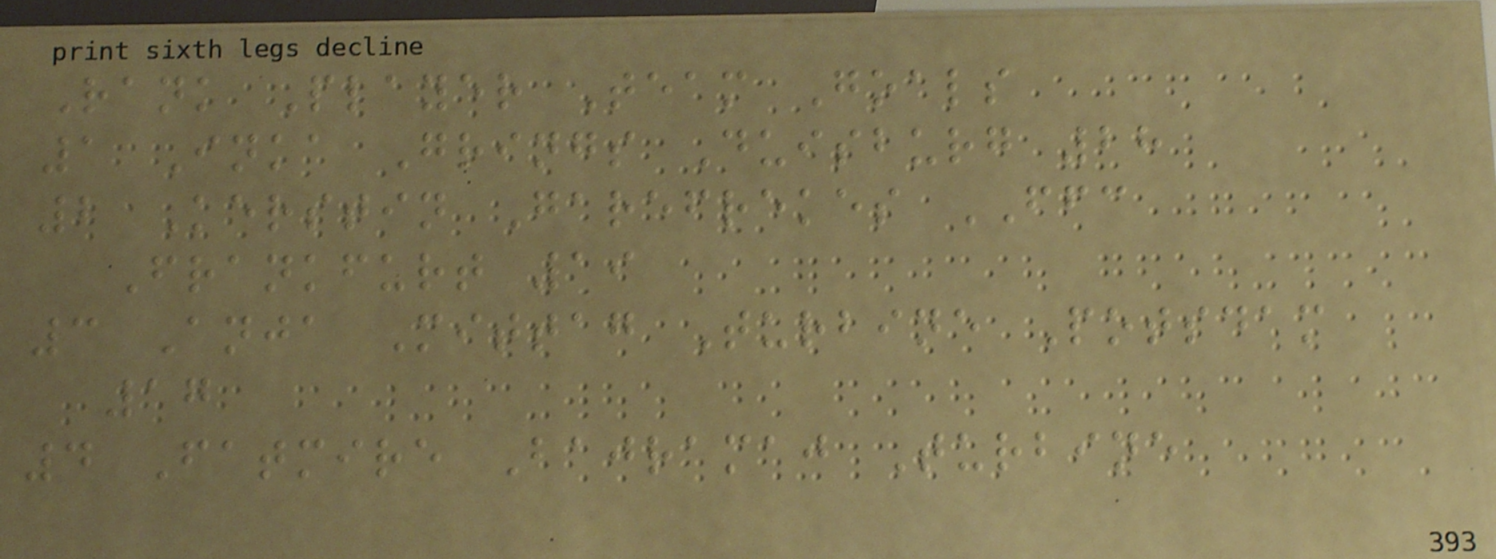Rank Player Team Goals
1 Inka Grings Duisburg 28
2 Kerstin Garefrekes FFC
Frankfurt 19
3 Anja Mittag Turbine Potsdam
17
4 Fatmire Bajramaj Turbine
